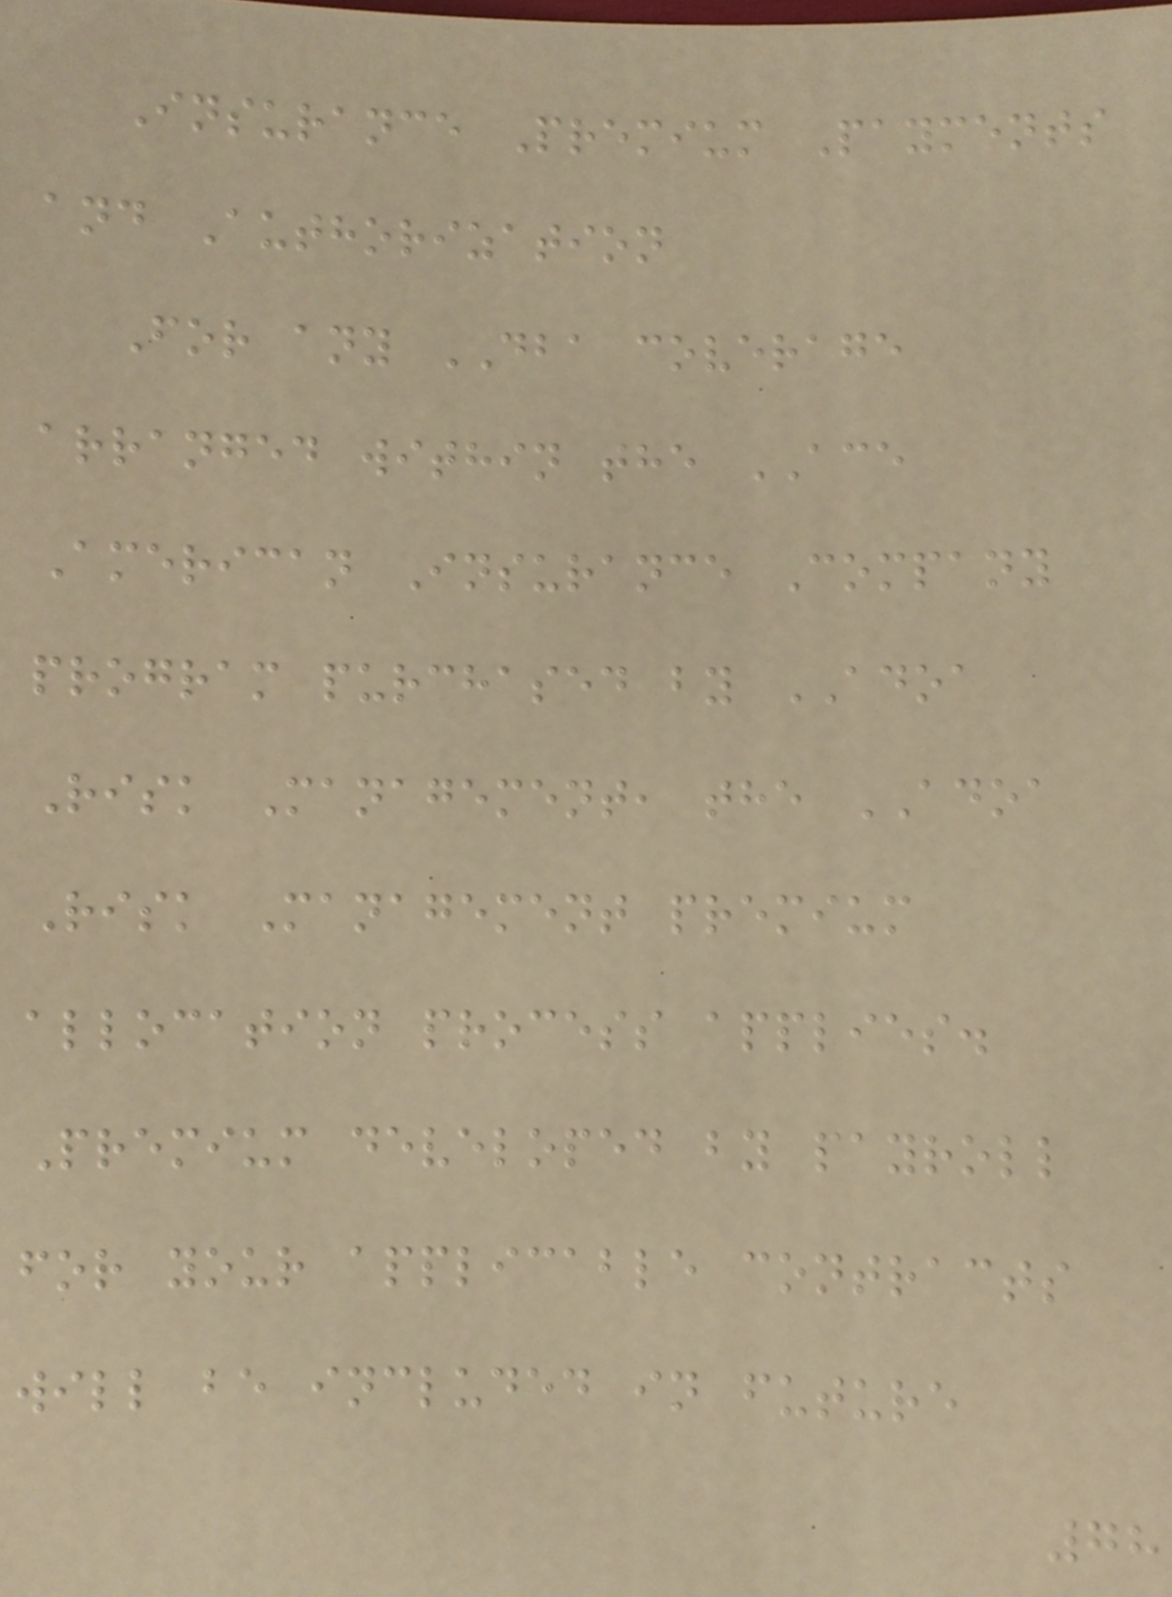Insurance Premium Payments
and Authorization
For any DBA coverage
arranged within the ACE
American Insurance Company
program purchased by ADOA
Risk Management, the ADOA
Risk Management premium
allocation process applies.
Premium developed by payroll
for your applicable contracts
will be included in future
78
